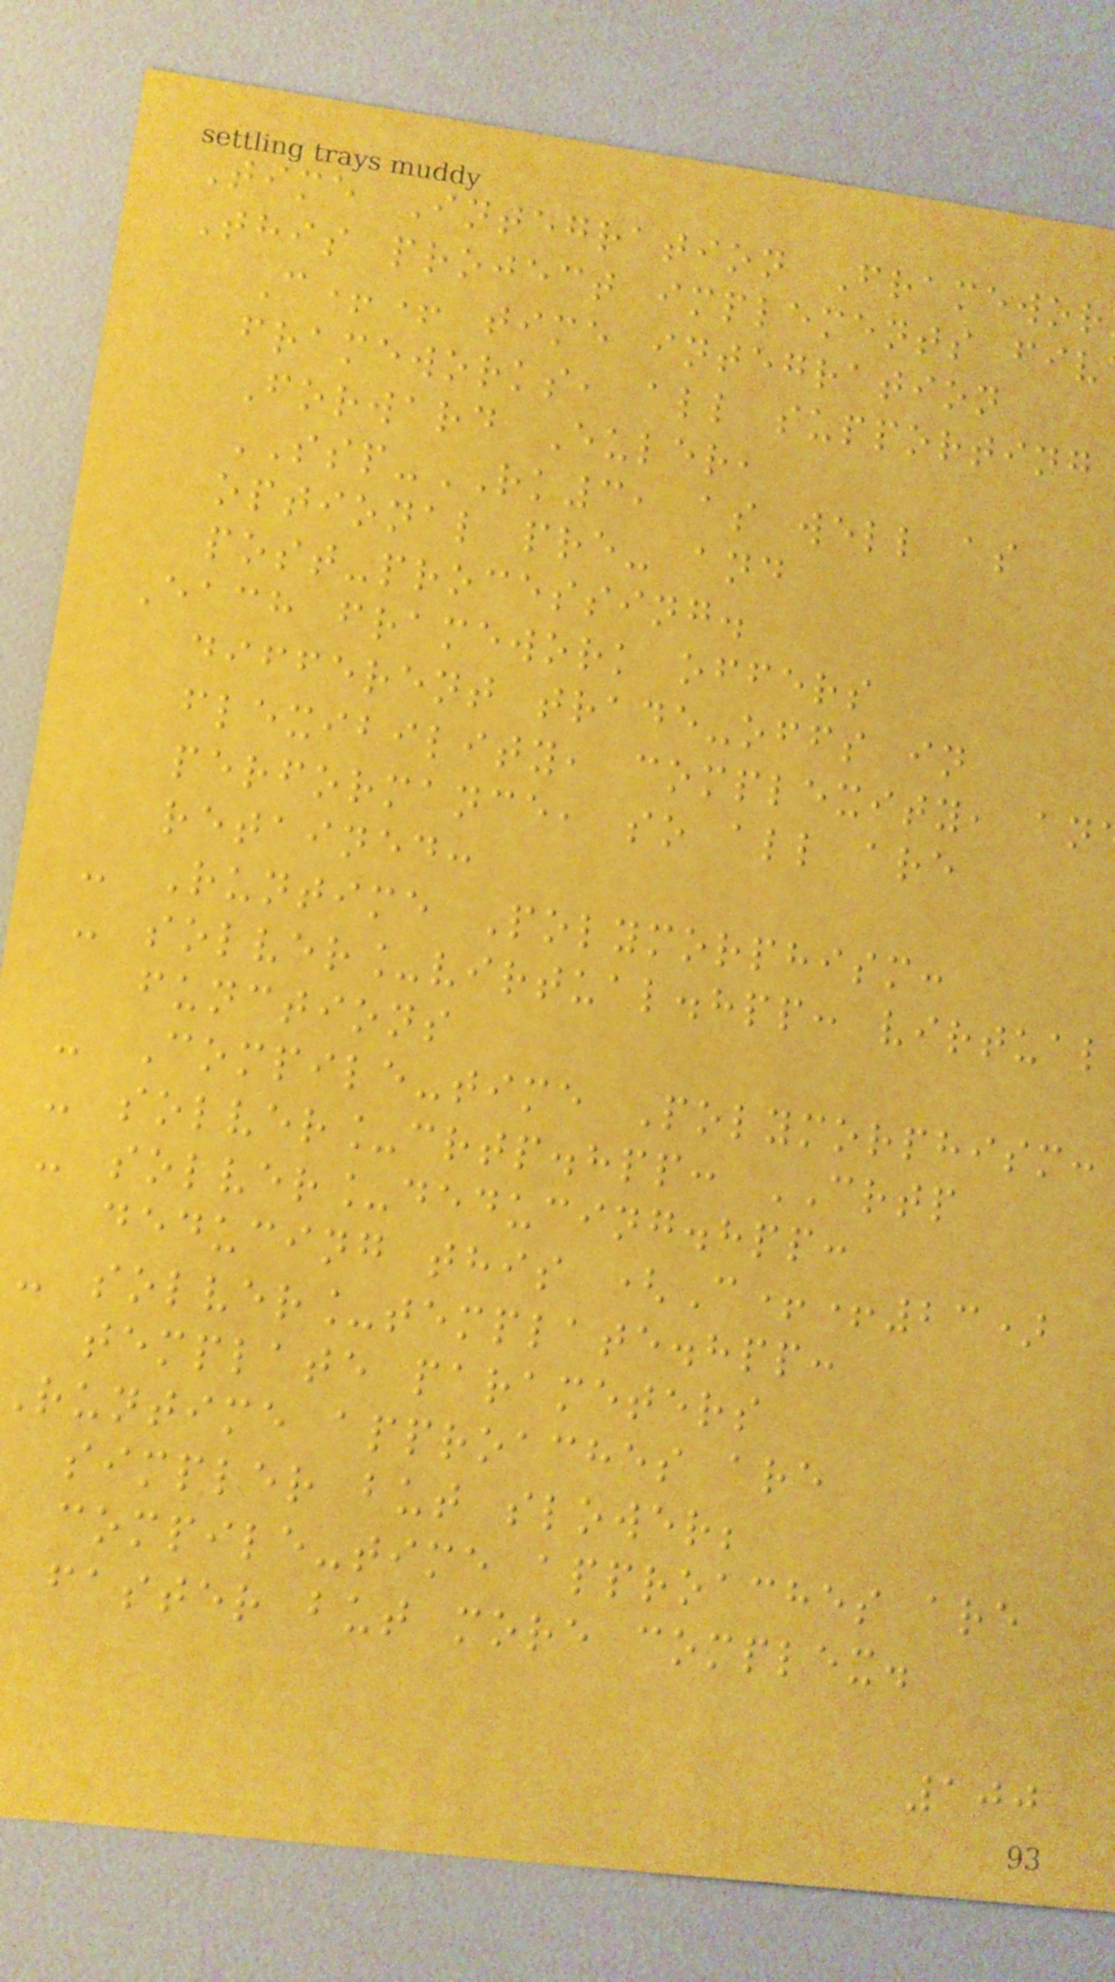Time Integration Framewor
This project implements fiv
C++ time integration
frameworks, all supporting
Forward Euler,
SSP-RK3, as well as
optional pre- and
post-processing.
Each framework offers
different trade-offs in
flexibility, complexity, an
performance, so all are
retained:
- Runtime Polymorphism:
- solver_virtual.hpp: virtual
functions
- Compile-time Polymorphism:
- solver_crtp.hpp: CRTP
- solver_deducing.hpp:
deducing this (C++23)
- solver_template.hpp:
template parameters
runtime approaches are
simpler but slower;
compile-time approaches are
faster but more complex.
100
